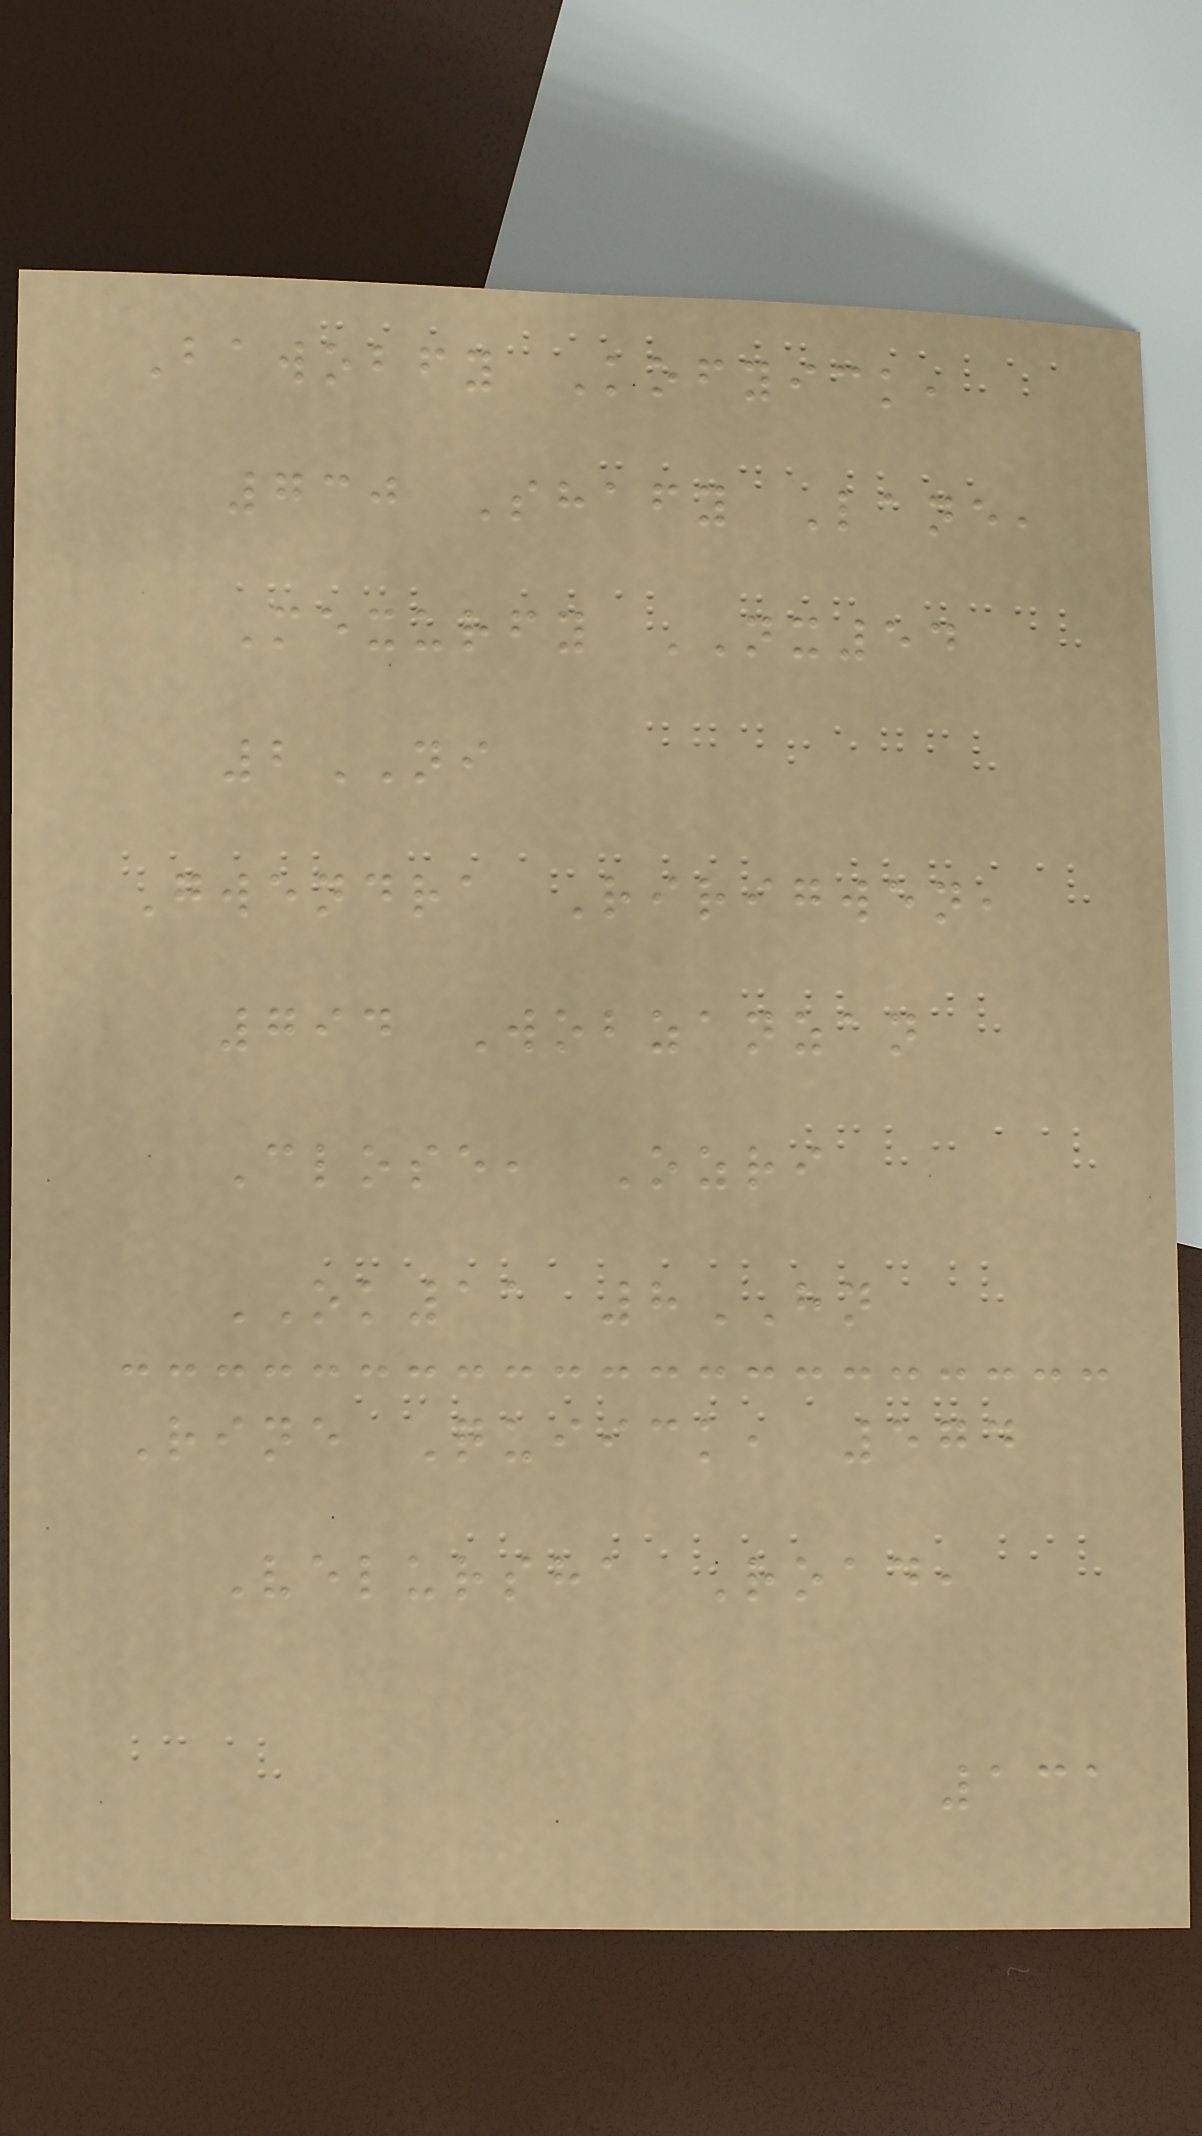Bawobfy Kofyick,
730 Shafy Lane,
Mexurfy NX54
2NI
Gwendra Ririgwen,
794 Wobzanzan
Close, Ozri
OK11 8HN
Rine Quiick, 574
Velursha Road,
131
